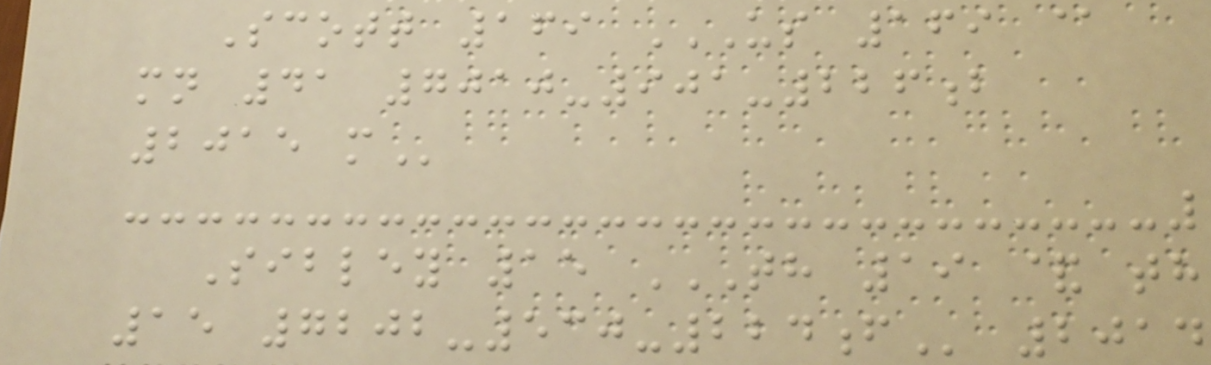Scott 169 US 169 @
MN 41 7010-901-226B
2015 M
Sibley 15 TH 19 & TH
15 7202-530-224F 2014
